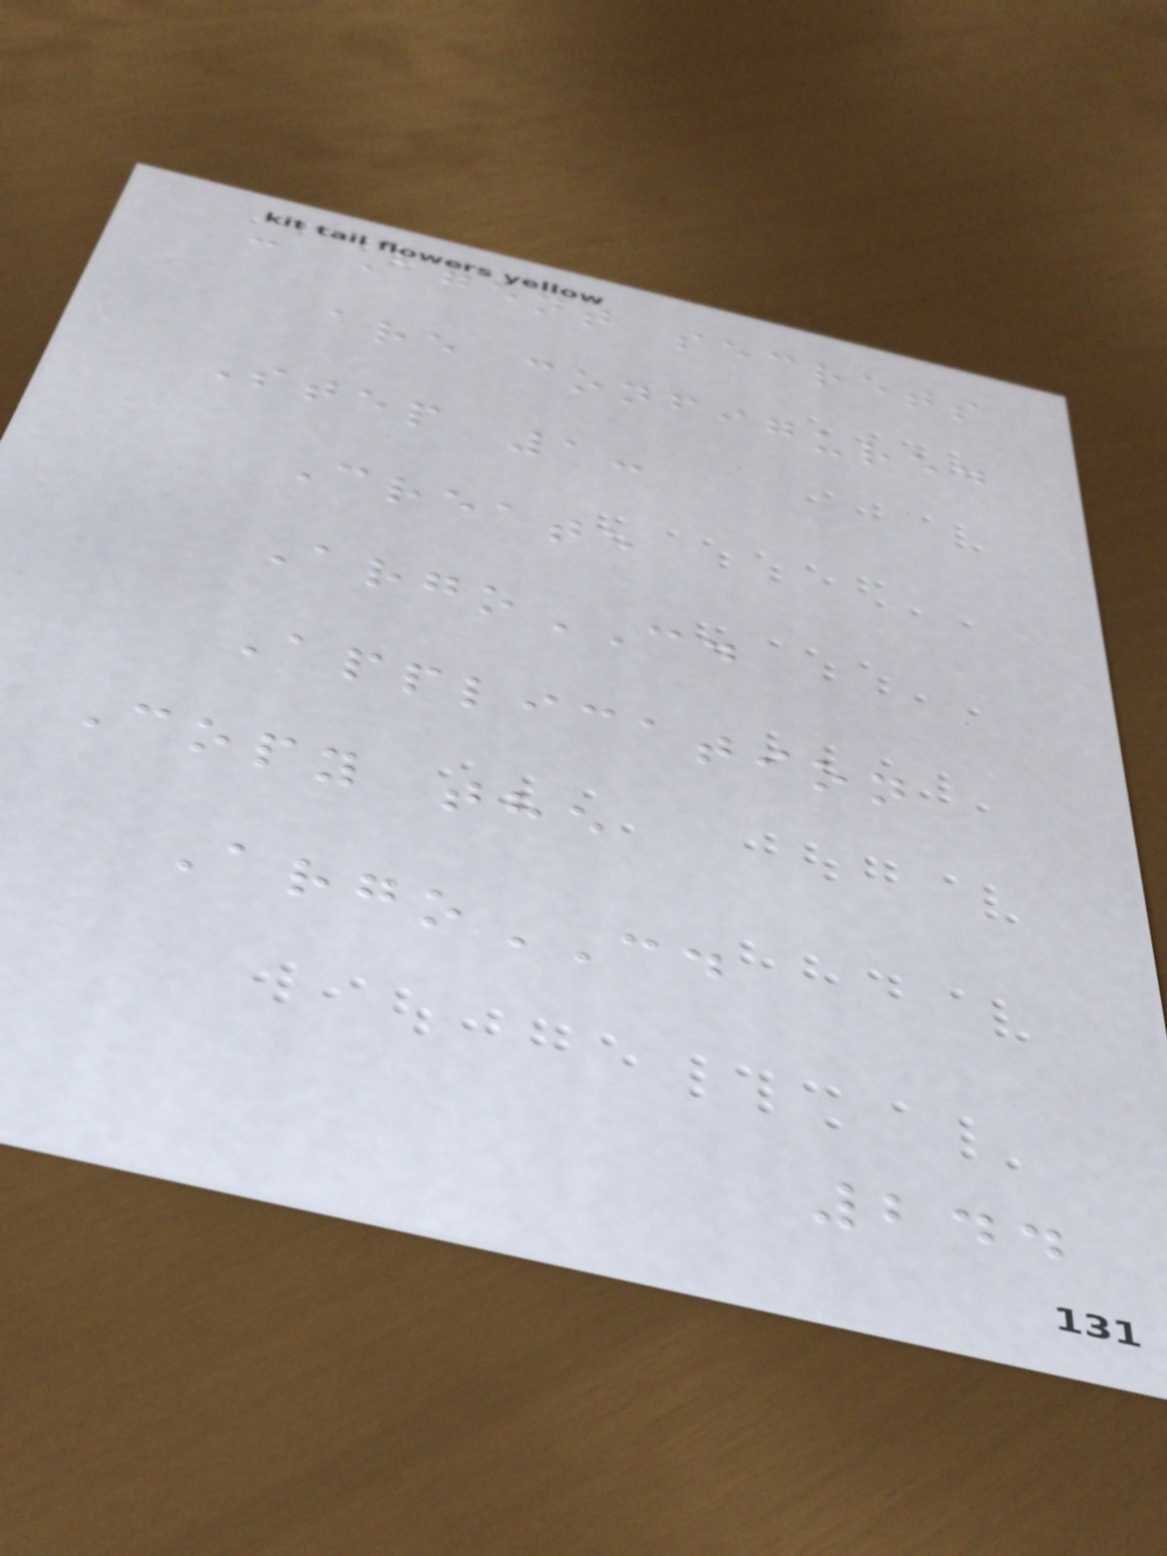- Agent secrets
are configured
Step 1:
Create
ArgoCD
Application
Copy the
ArgoCD
244
